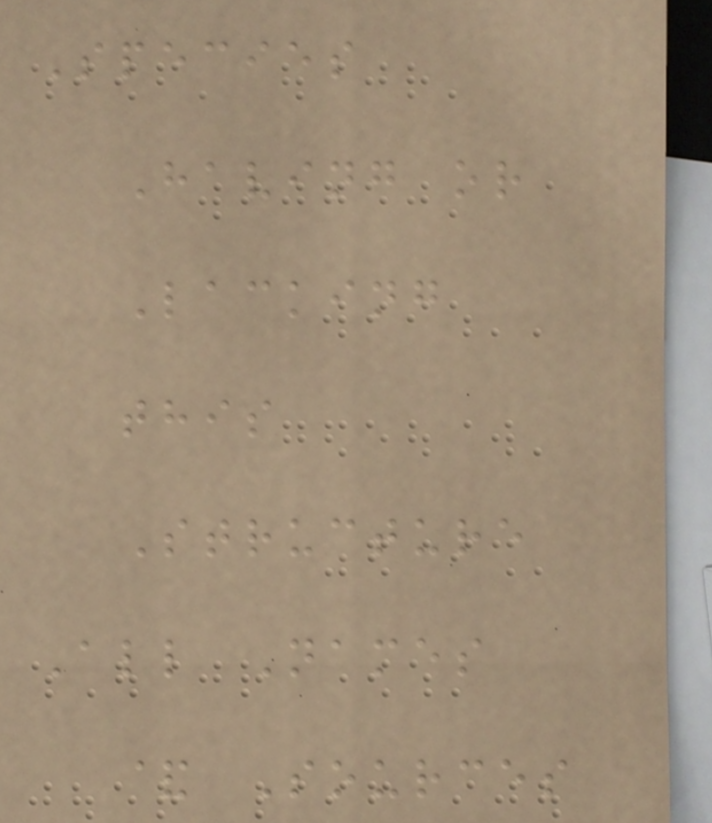Species
Having or
Lacking
this
Structure
All Names
& Sources
